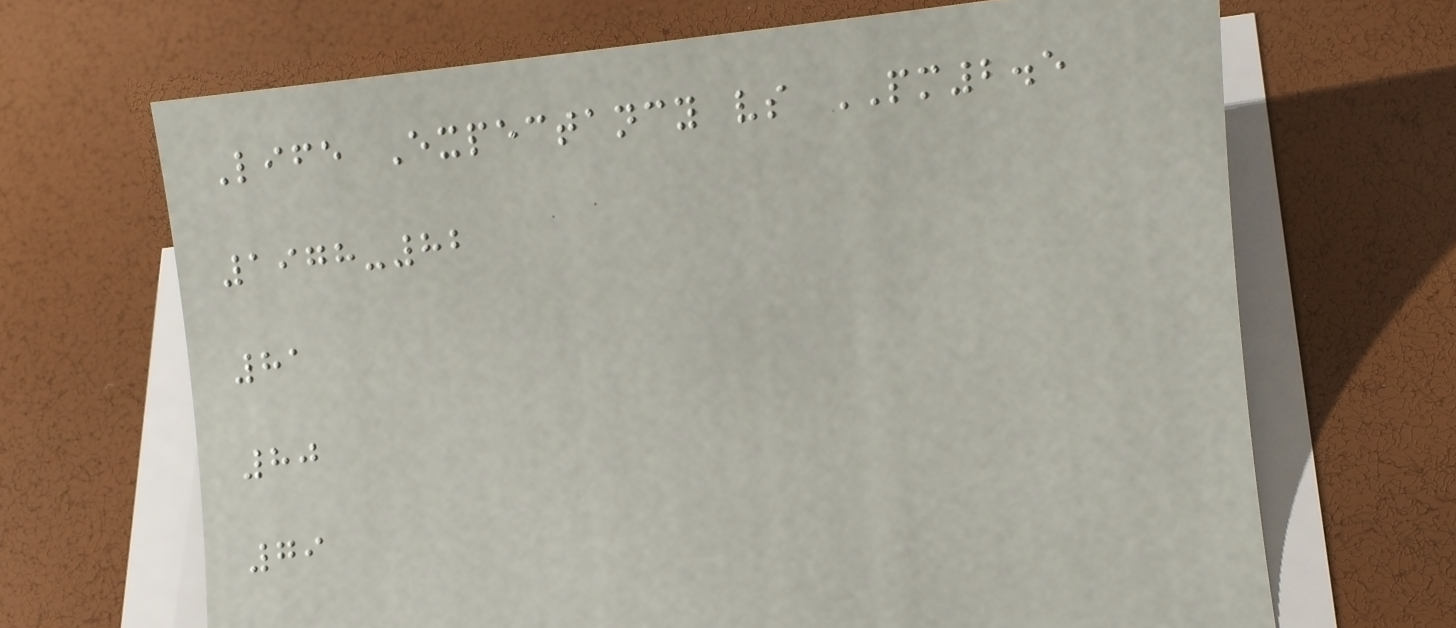Life Expectancy vs PM2.5
1978-82
81
80
79
